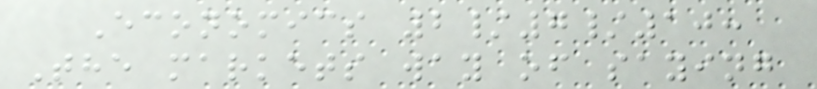Economics 2/7/10:
The markets way of saying
